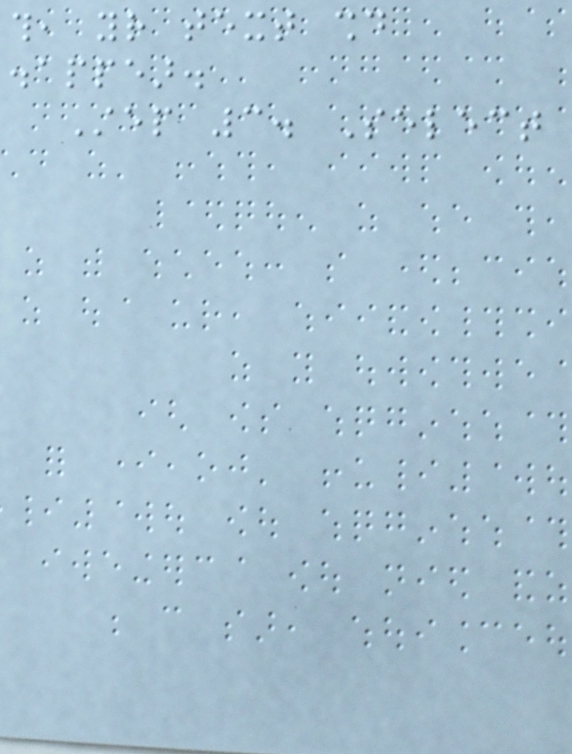this, your text should
disappear.
Step 3. Select
